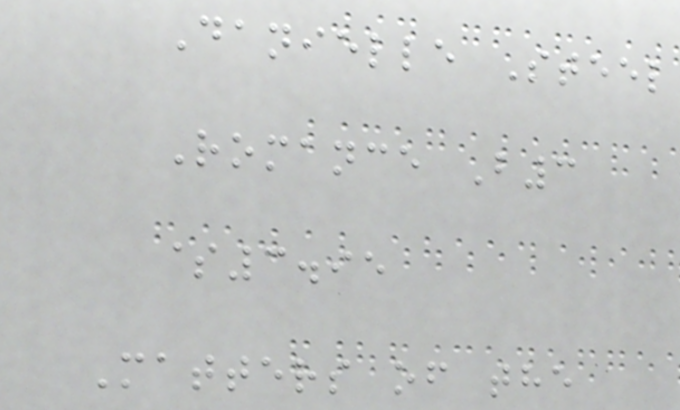Danielle Steel
Romance B3
$3.95
Matters of the
